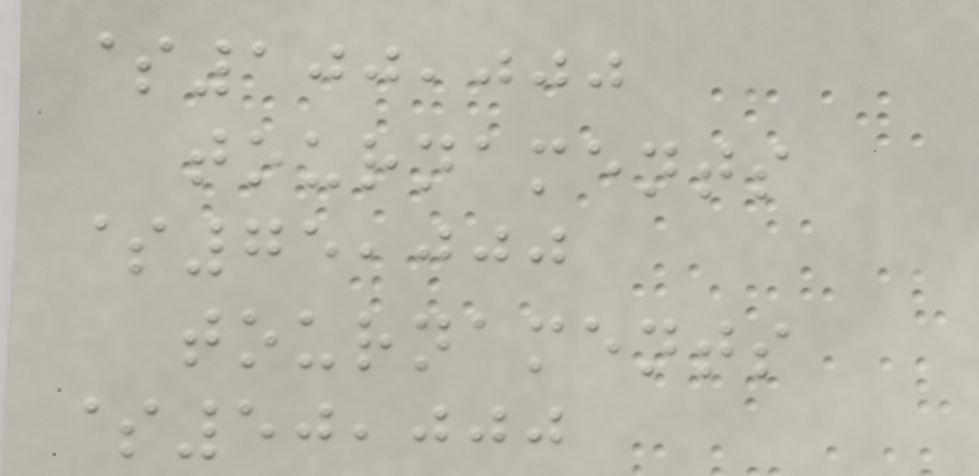$100,000
tournaments
$75,000
tournaments
$50,000
